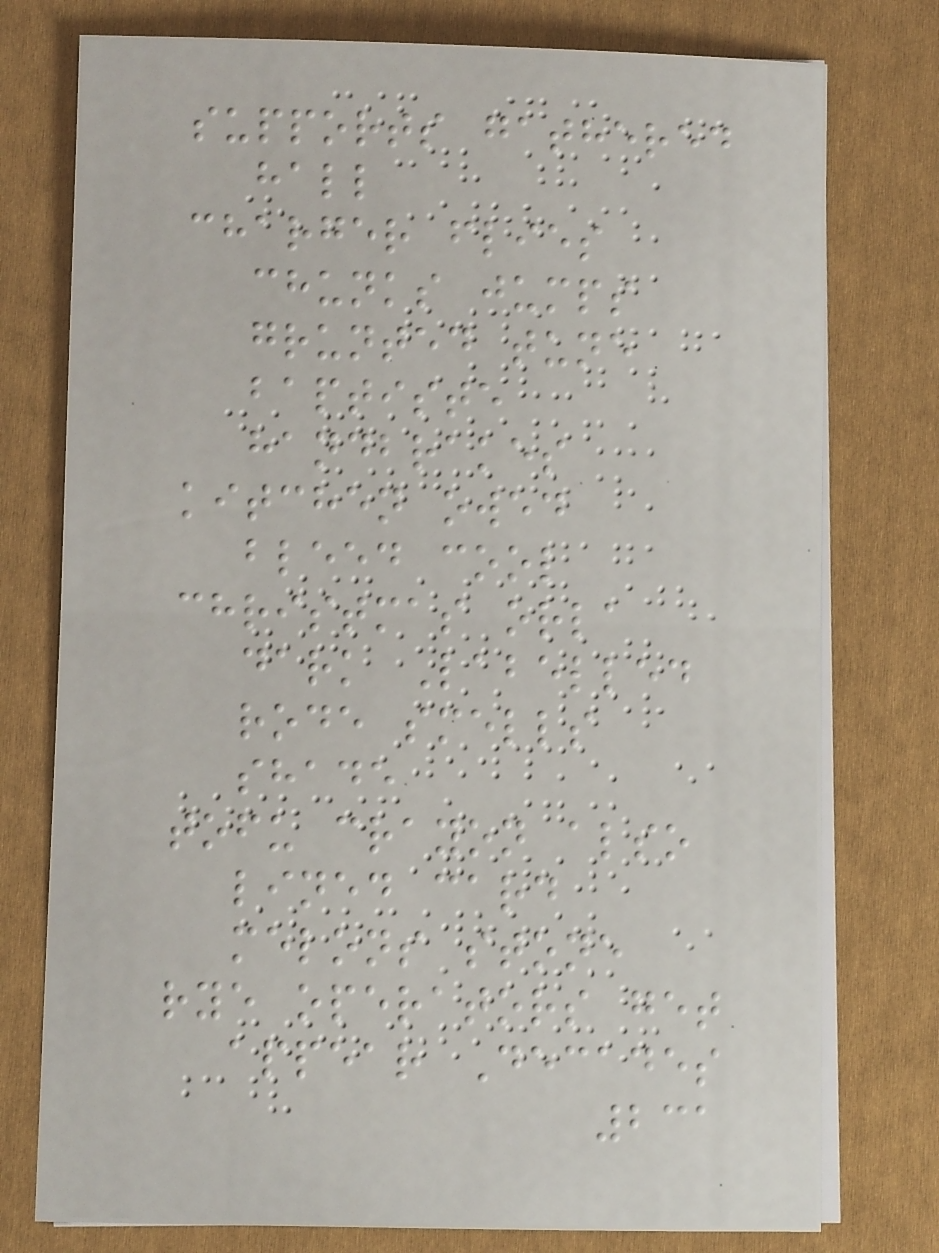supports gathered
hall
charger flies
chunks jumps
grunted tune
baptiste
handbrakes
kitchen owed
bleed cool
christmas orla
dark Labelled
rode smells
shade
tofu crayon also
lined card
melons stone
rye operators get
appear Decades
231
